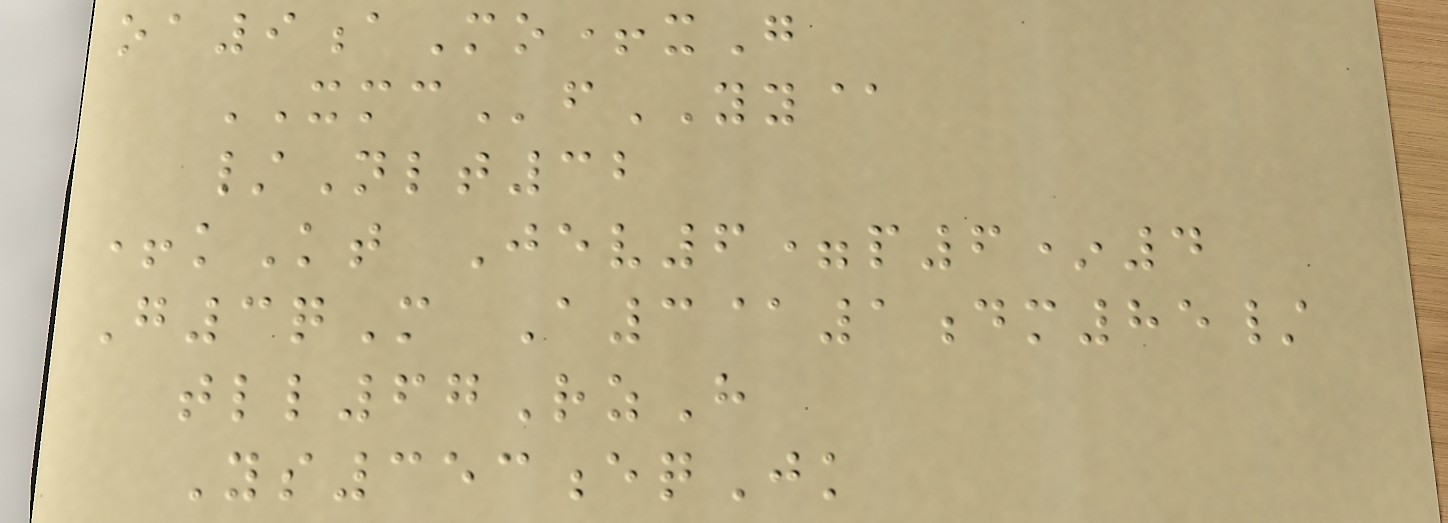oa9aMo+xG
XMCfYY@
/Nlt32
+kKt Jev6=p6*4
G3qM A3@1dm85/
tll67RzH
Ys353eqJk
